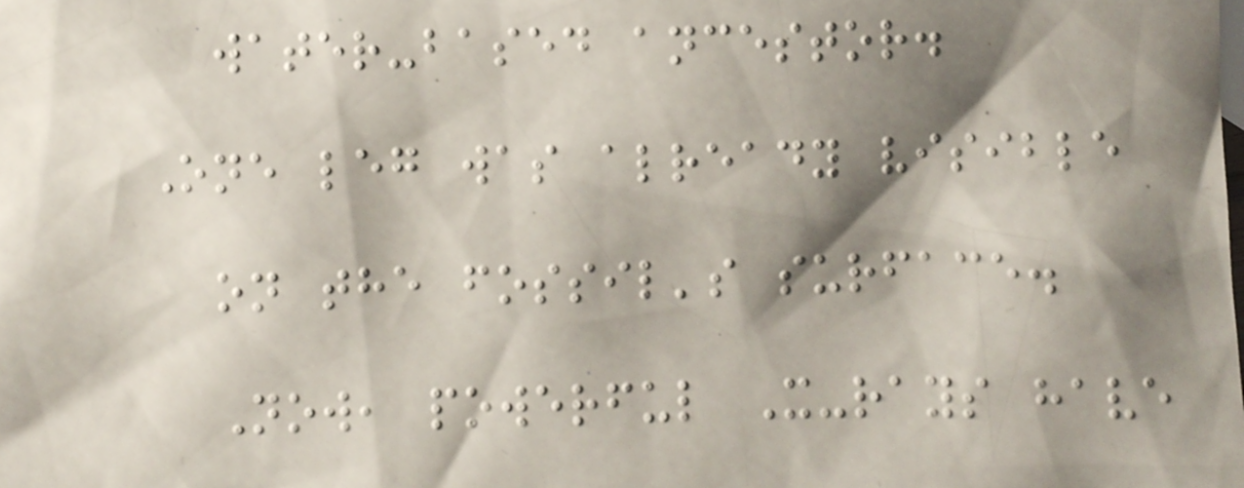water-based ancestor.
One leg was already visible
on the fossil's surface.
Now, powerful X-rays have
